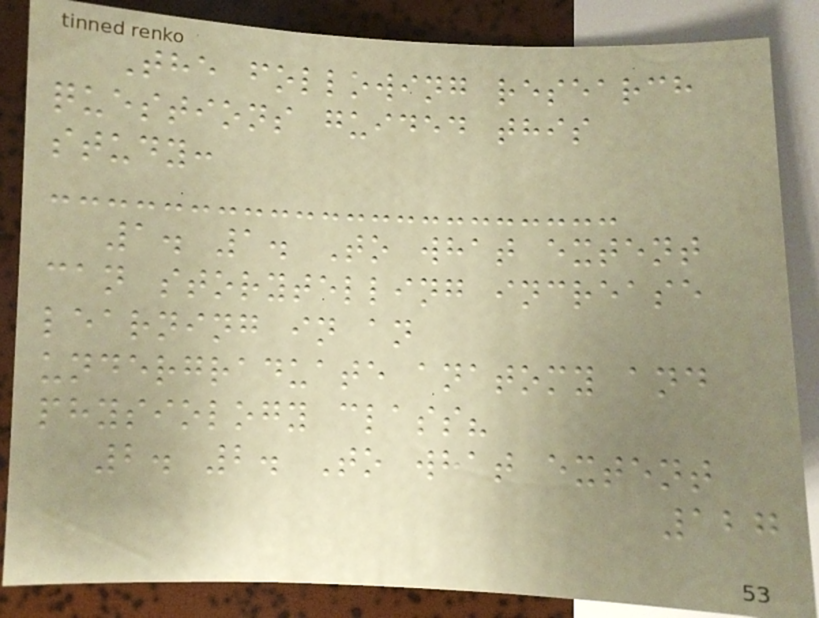The following research
questions guided this
study:
1. 1. To what extent
can storytelling increase
learning in an
undergraduate anatomy and
physiology class?
2. 2. To what extent
127
